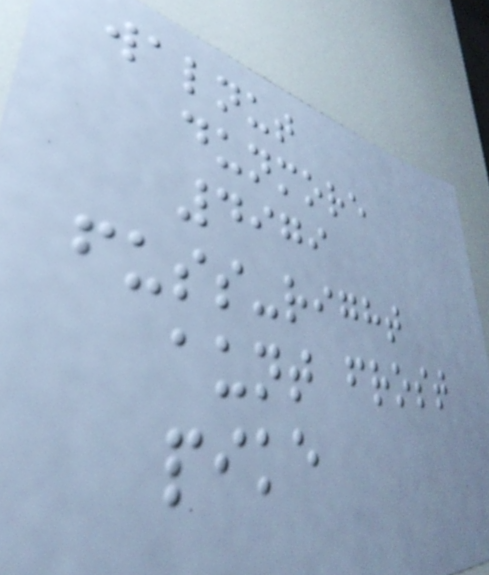walnut
dunmore
4979
fuss-right
aunt frost
pike
